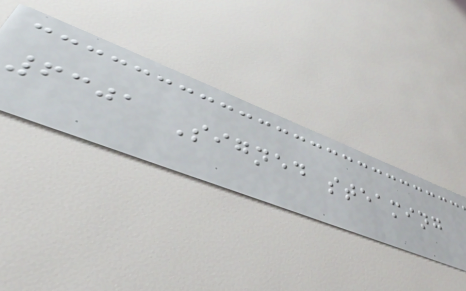6301 Signed steaming
